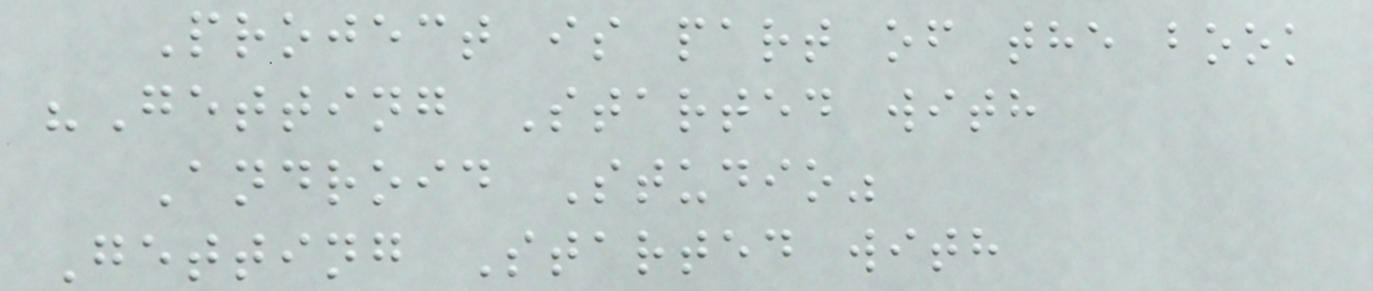Project is part of the book
"Getting Started with
Android Studio"
Getting Started with
